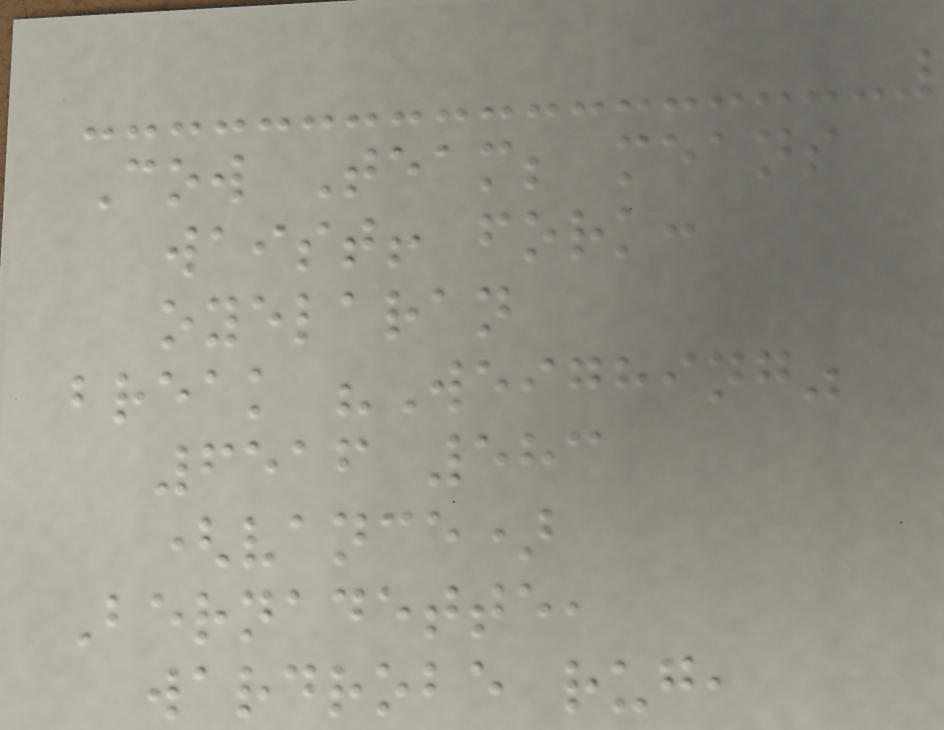Cow Team; means
waist! fork:
oyelaran
break "Weighing"
6516 583
(vance)
Bernadette,
wardrobe rug,
